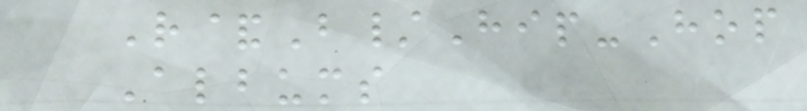R&B/Hip-Hop
Albums
